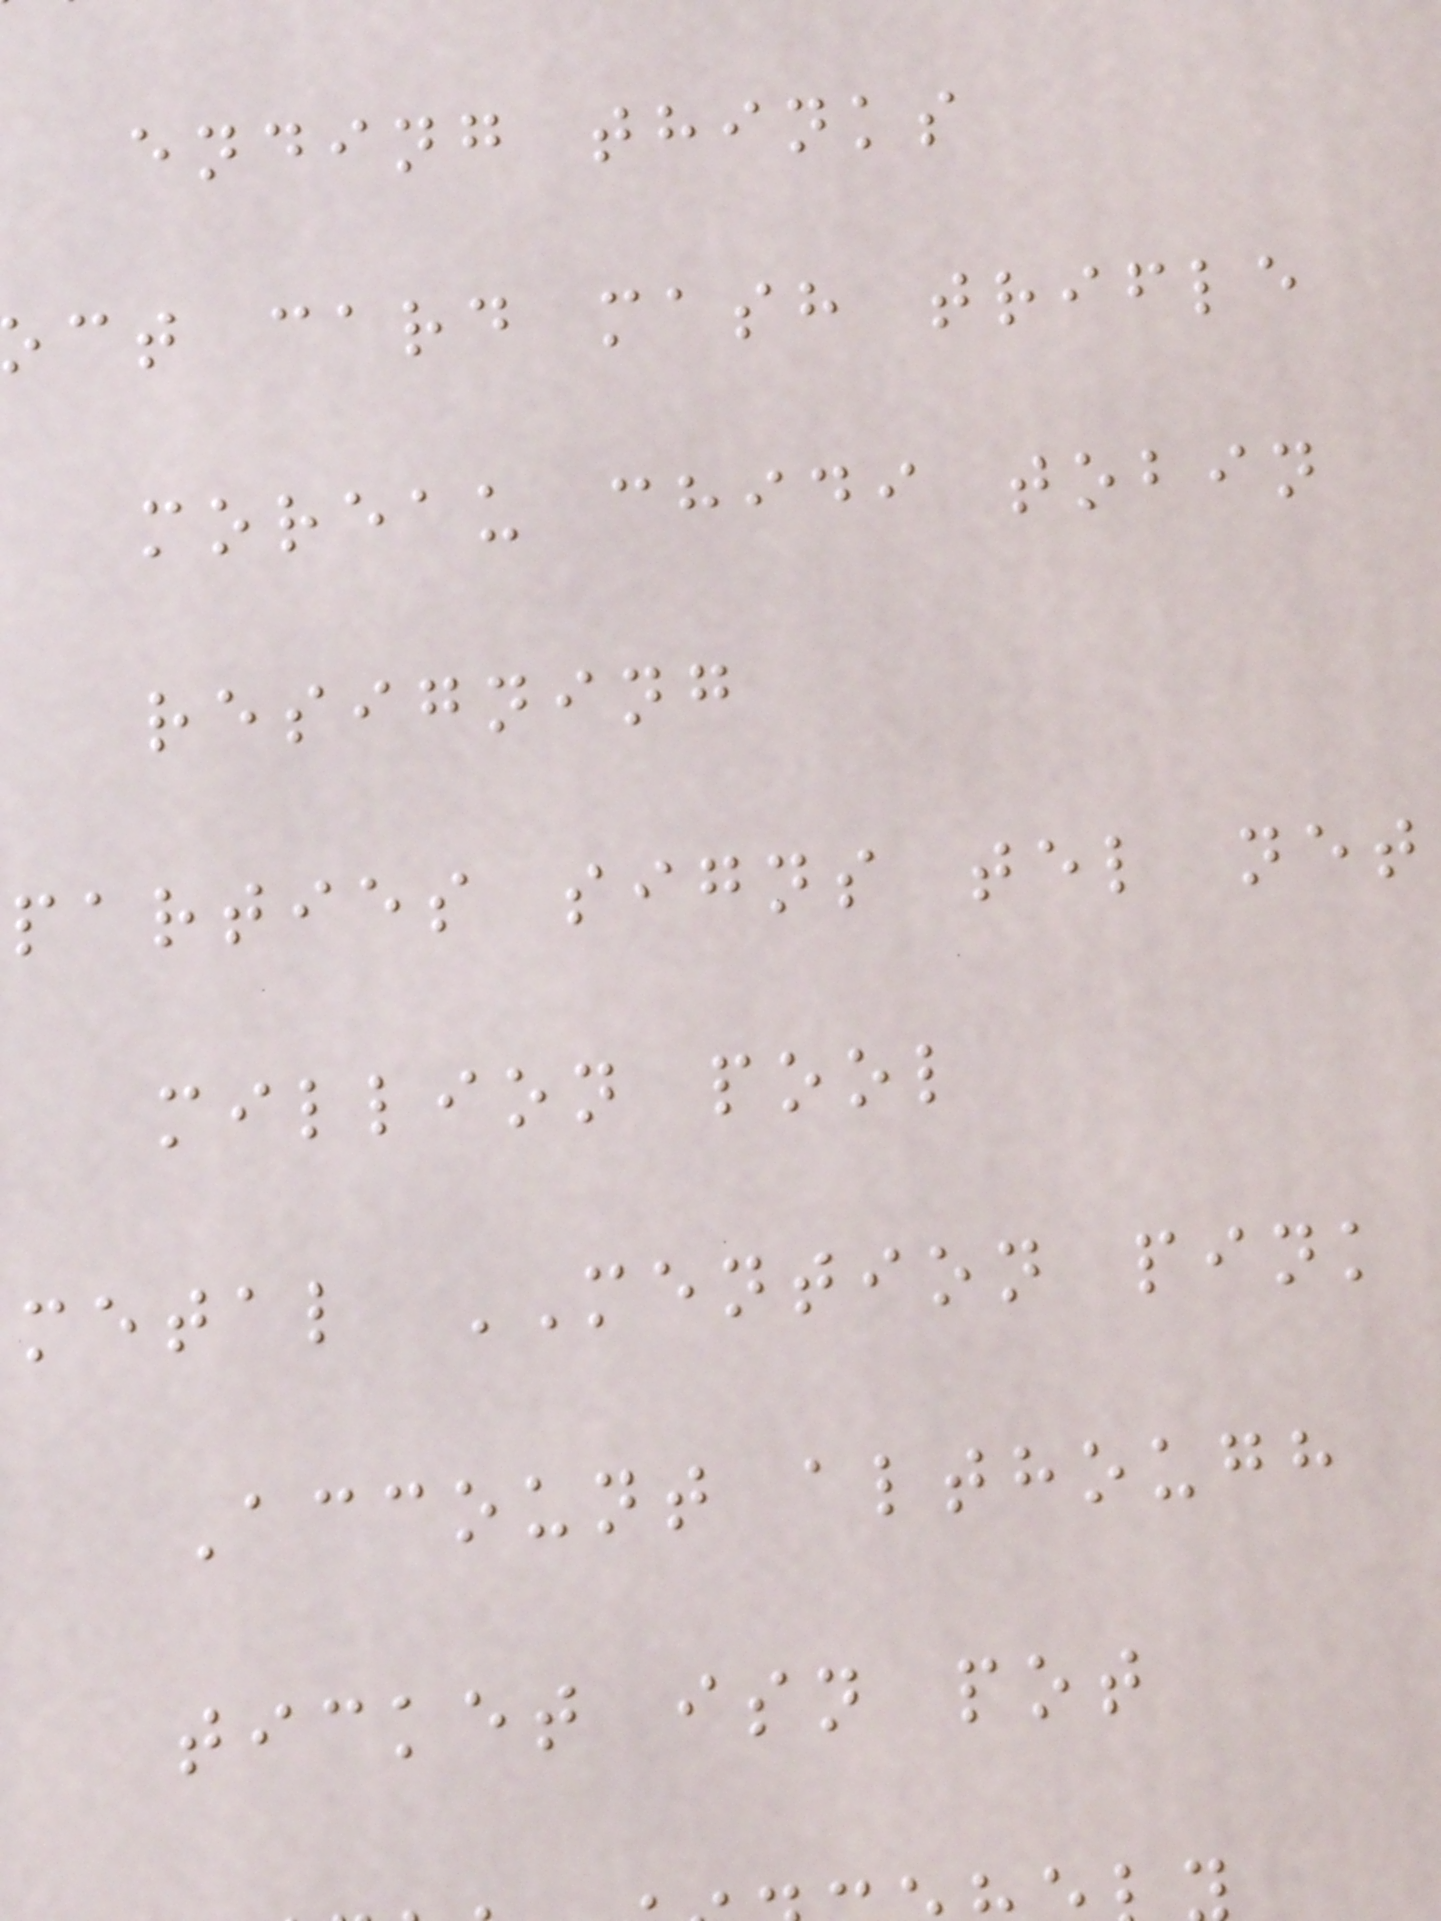ending thinks
ct card mash trifle
moreau chidi tobin
resigning
parties signs tel net
million pool
metal MENTION pink
Account although
ticket isn pot
